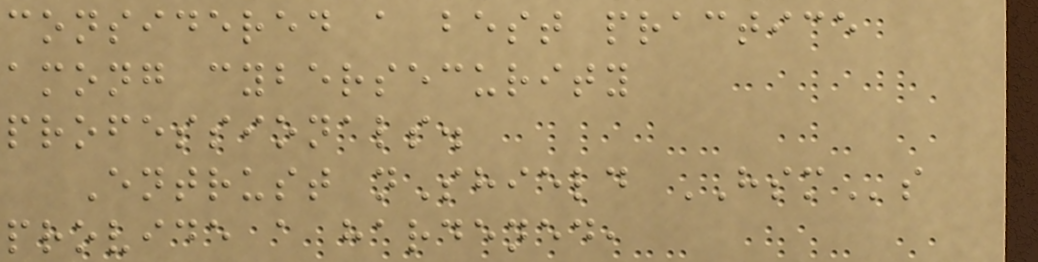considered a best practice
among cybersecurity
professionals.
Entrust nShield HSMs
provide a hardened,
